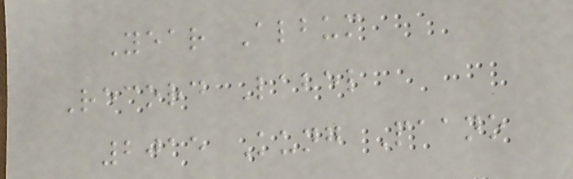Year Album
Record Label
2015 Kung Paano
